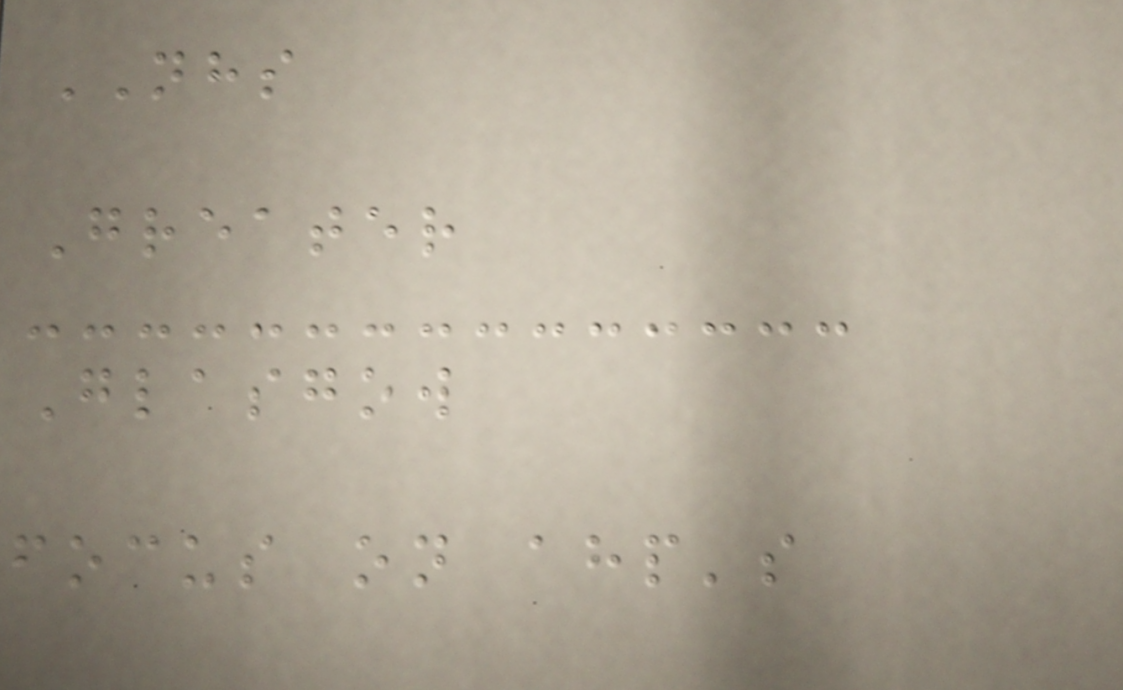NHS
Greater
Glasgow
focus on ahp's
